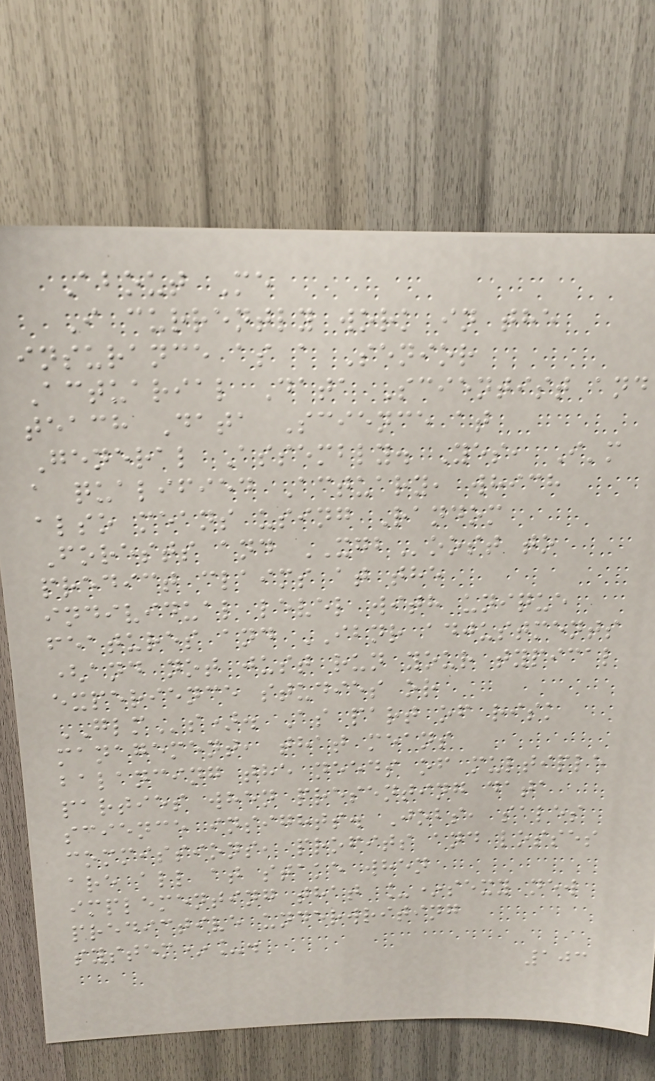About Me
I currently work in the
insurance as a Senior
Actuarial Data Scientist and
teach Data Science at
General Assembly. Yes, I'm
a qualified Actuary, which
also means using Random
Forests and XGBoost to
predict claims at the
individual level with unique
features and IBNR adjustments
(and not just run your typical
experience studies or
GLMs). As part of risk
management, that means
balancing the needs of multiple
parties when presenting data
science insights. Jobs, sales
commissions, profits and losses
are all at stake when
implementing that _*sexy new
predictive underwriting
system*_.
103
